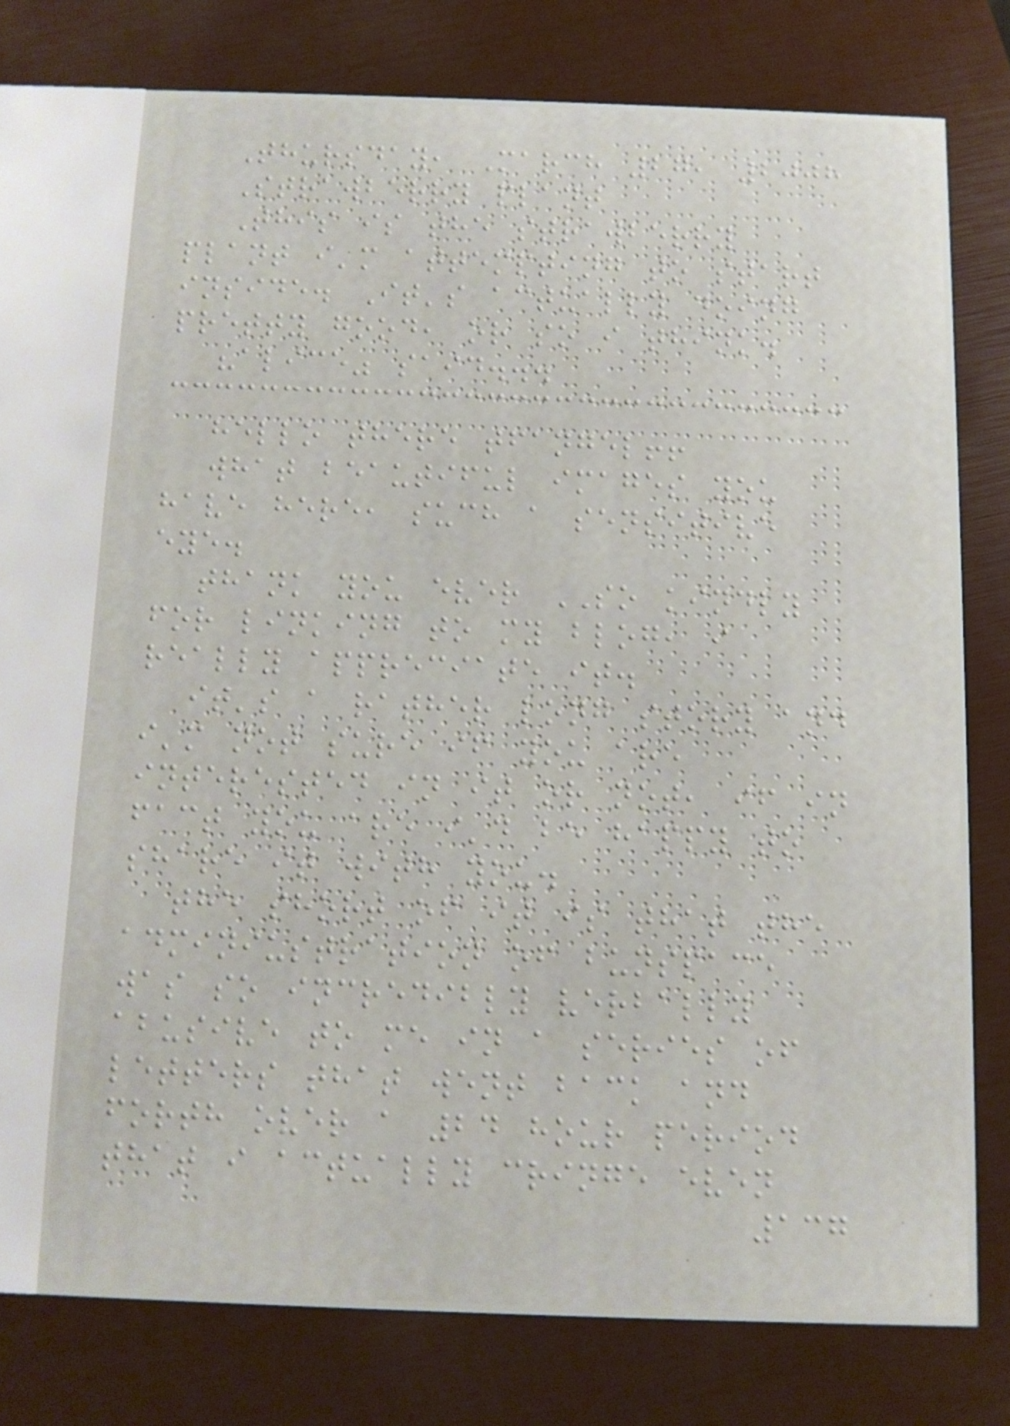Thursday, March 27, 2008
Strawberry plant
This is the strawberry
plant i'm attempting to start
inside. It's actually doing
pretty good, or so i think.
"alice" said...
hello there tfangel!!
what beautiful images you
have here, such a sensitive
eye.
thank you ever SO kindly
for linking to my blog, i
really appreciate it.
it's a rather long story and
i'm not sure if you are
interested in it or not, if in
fact you are i'd be happy to
share it with you.
the short of it is that the
adminiustration of bunspace
was so incredibly verbally
abusive to me in a series of
letters that went back and
forth over a 24 hour period
that i actually cringe even
137
